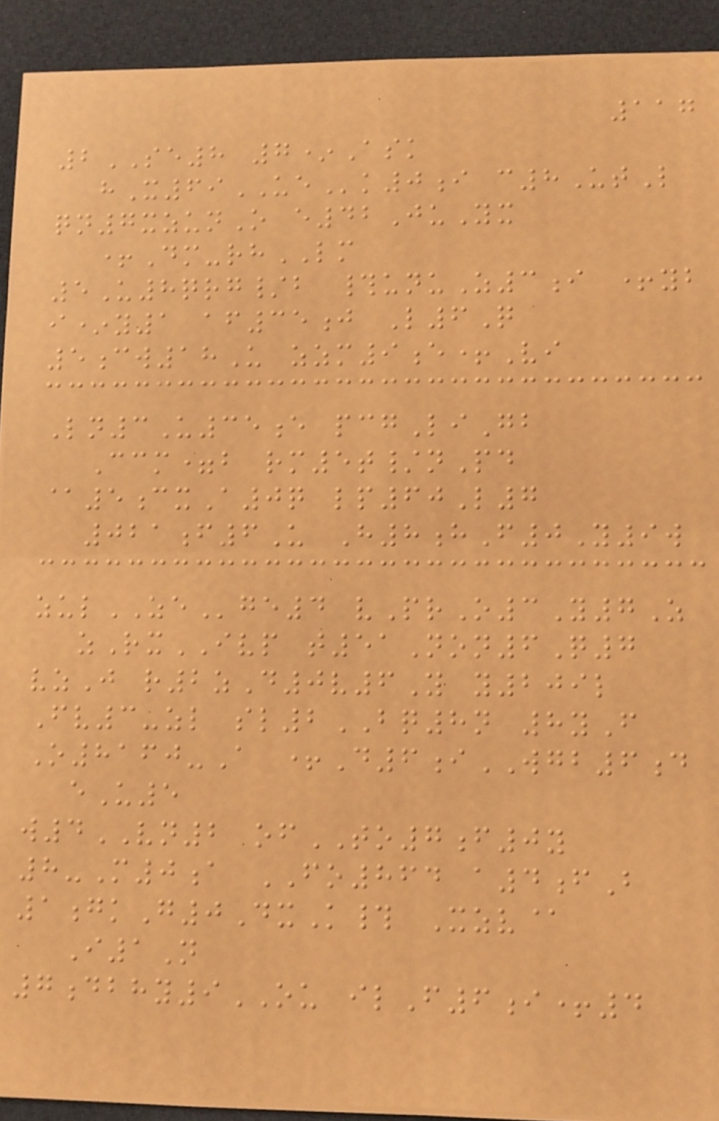117
2SE8 7*Ask
hX69UEk0i c8UtL
qn7xzunO e42JuYx
+Dm-rhLM
5U8qrg/b #unuZ3i +yb
i*y1 af35j L6Q
5cw18U zzm9e+Vi
Ln3U35e pcgLiGb
Ccm=b rm5t/nPd
@5cxA0q lp60L7
021f6U H8hF0Y9w
zulZEge4 vPrO3Y7Z
zRxIVP t51Non6Q7
vzJ r2zD0v6Y y209l
Fv3-zl sl2BQ8n 8yF
O8160-A +D6iWGB6d
eU5
w4VN2 ofTO7f0y
8-M0a FO864 a4fB
1gkG0DxK# Xzv@
I1N
7dbhy9OU ilF6i+4
